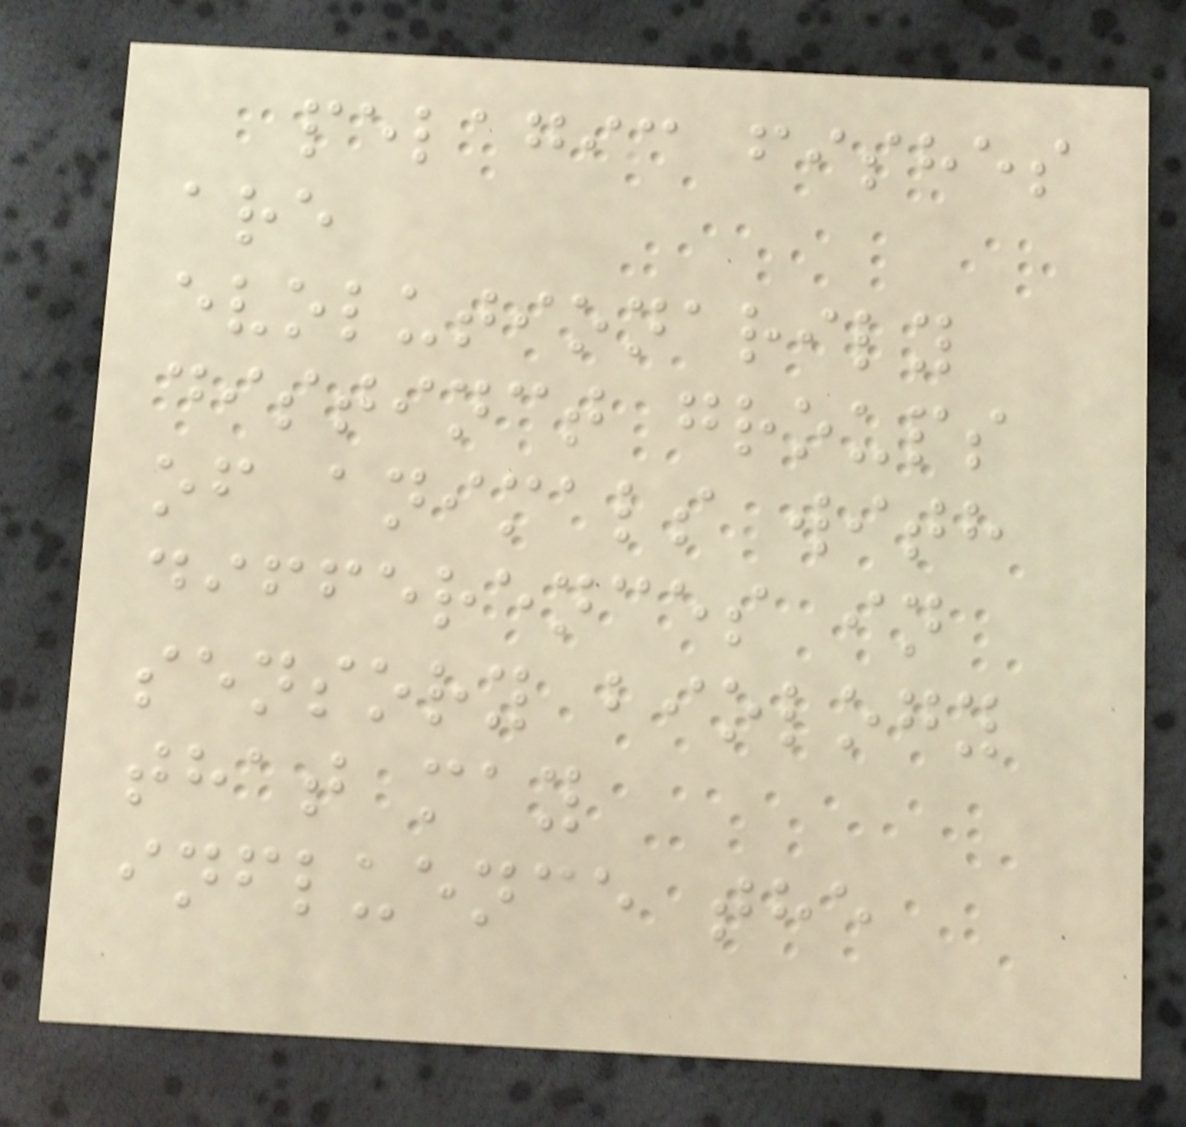pelagic fishes
are
evolutionarily
distinct groups
of animals with
differences in
sensory biology
that may
influence the
